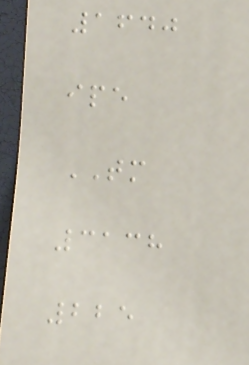1640
ipe
TM
3138
225
